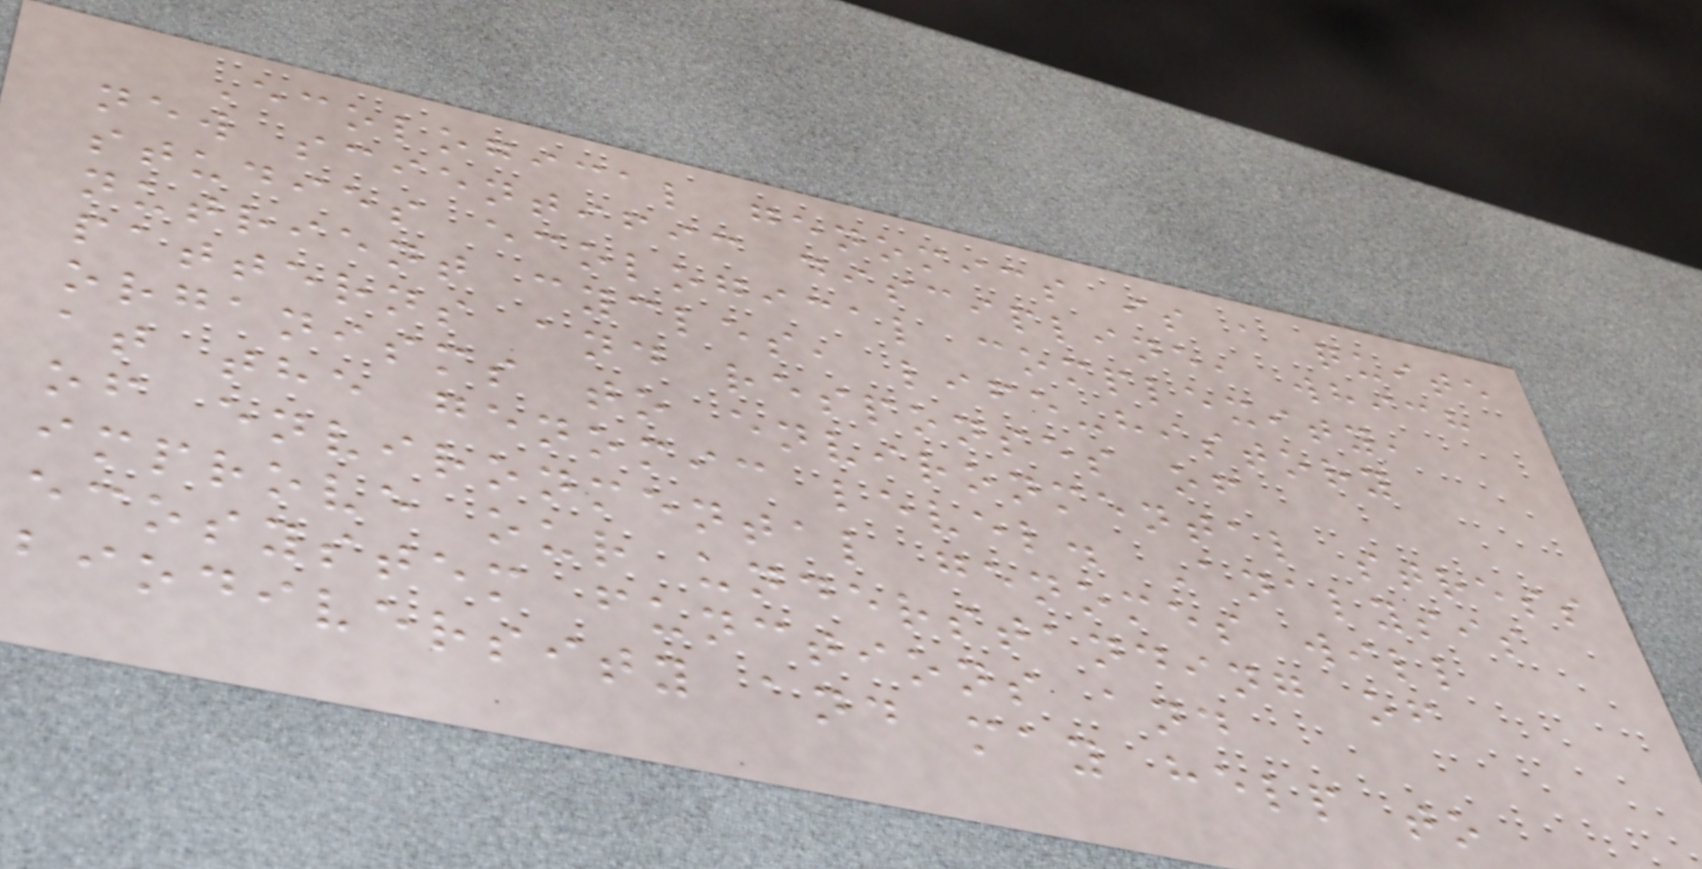Ecological genomics is a quite
new scientific discipline, which
studies ecological complexity,
nutrient cycles, life-history
patterns and responses of
organisms to environmental stress
at the genomic level. Analysis
of environmental genomes will
improve our understanding of
ecosystem functions and
biodiversity and may help to
